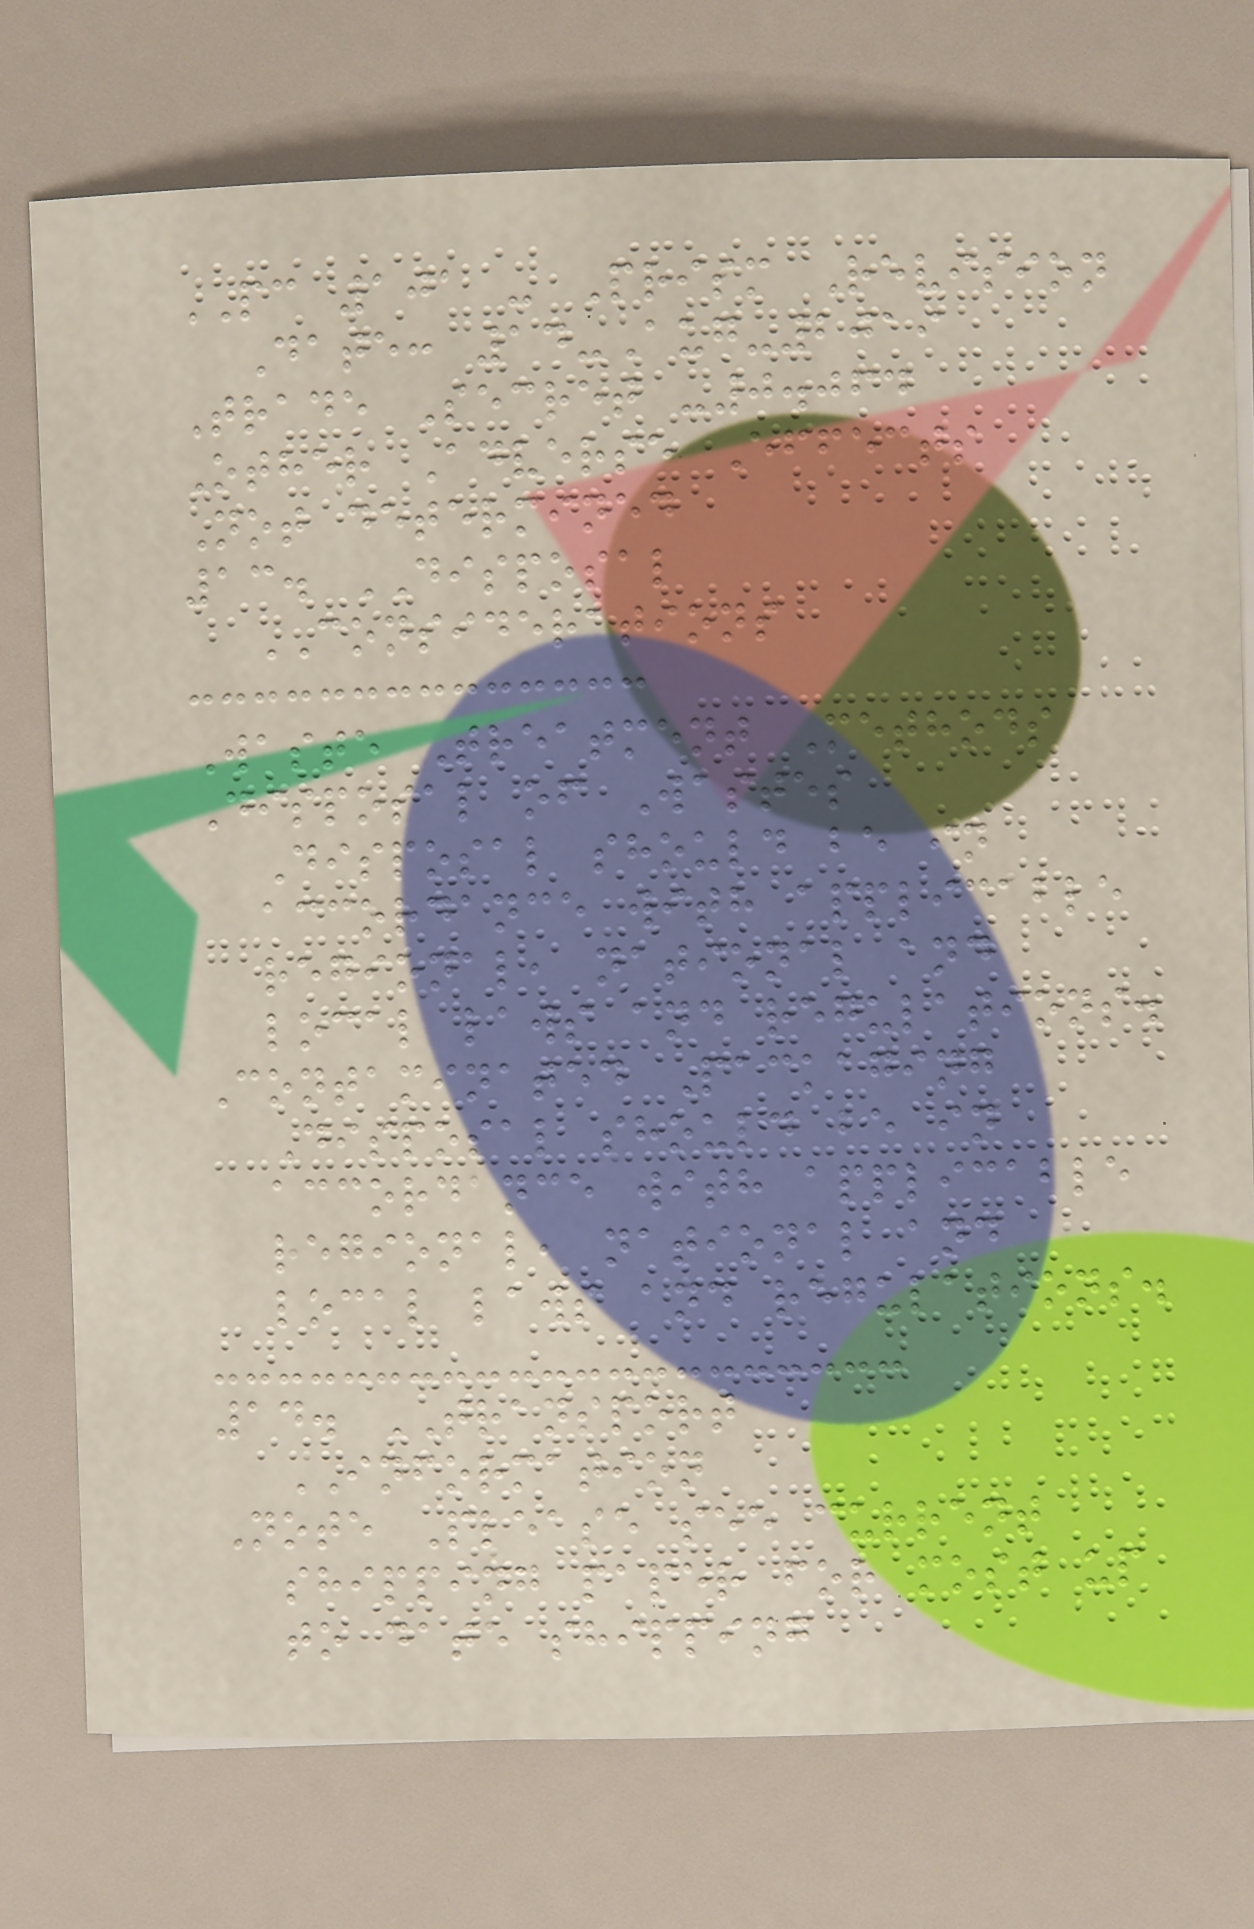PC 101 - Prism Revision
Date: 14-Aug-2019
Trade Secret -0.064
Other Adverse Effects
Not determined
13. DISPOSAL
CONSIDERATIONS
Waste Treatment Methods
Disposal of Wastes
Disposal should be in
accordance with applicable
regional, national and
local laws and regulations.
Contaminated Packaging
Disposal should be in
accordance with applicable
regional, national and
local laws and regulations.
14. TRANSPORT
INFORMATION
Note Please see current
shipping paper for most up
to date shipping
